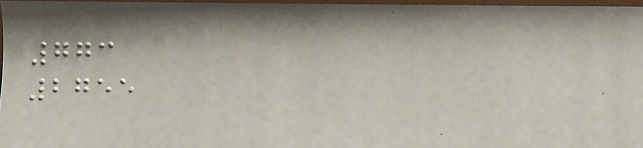773
2755
